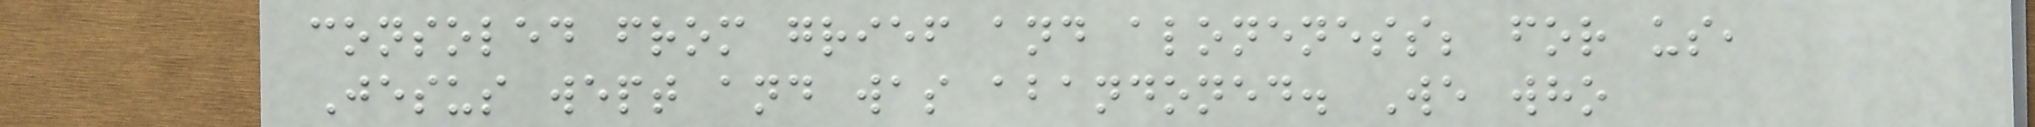consoled from grief and aloneness; for us,
Jesus wept and was abandoned. We who
